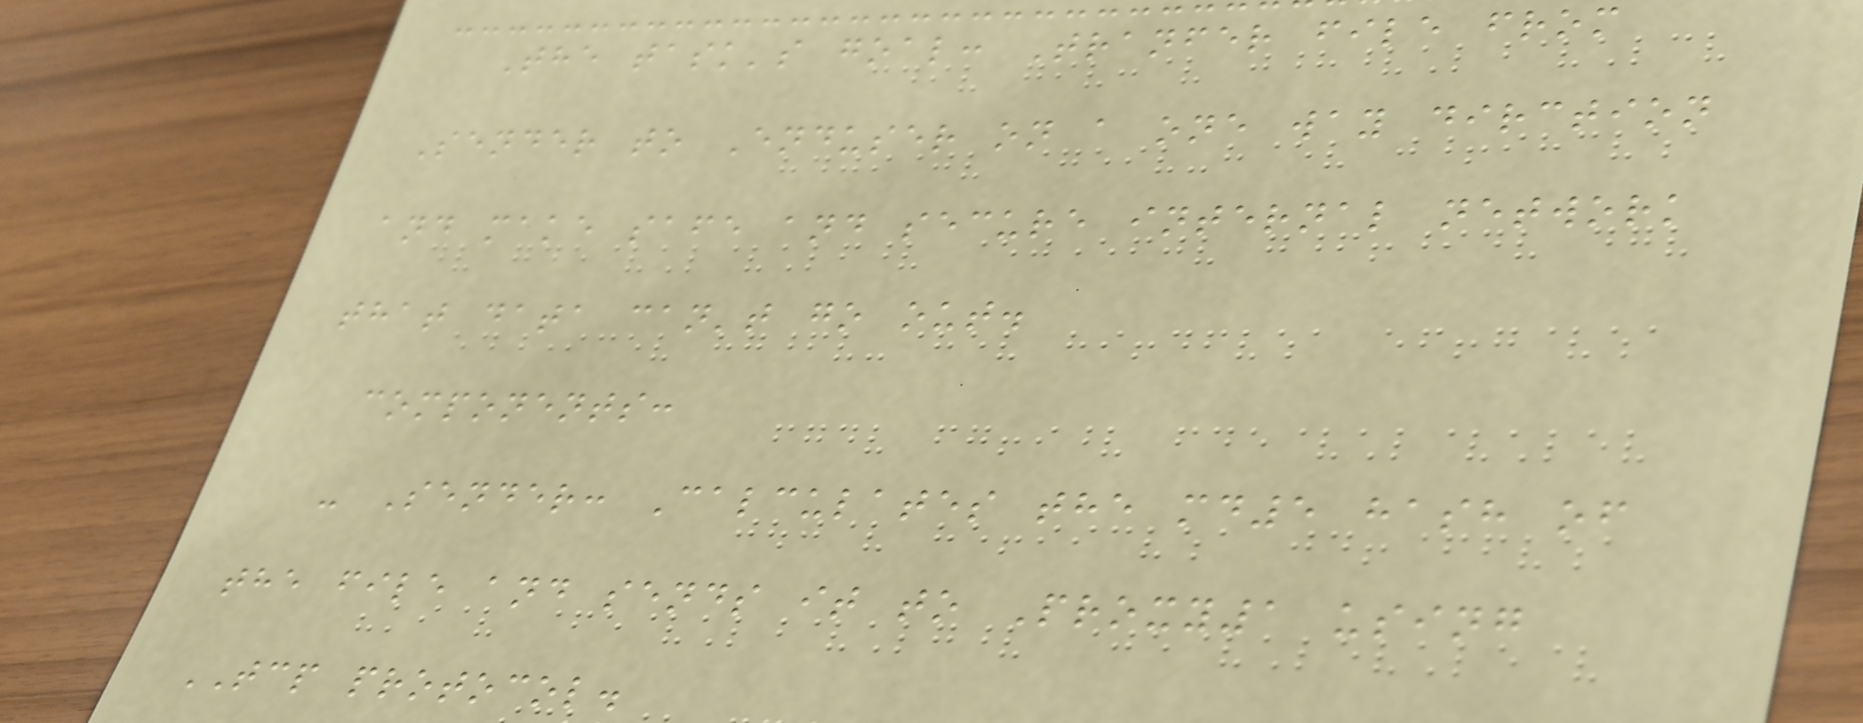The task's goal: Tranfer file from
Sender to Enduser on a one way dirction
and make safe and secure internal network
that data can't go out.
components:
- Sender: Calculates the md5 hash of
the file and sends it to Proxy1 using
TCP protocol.
